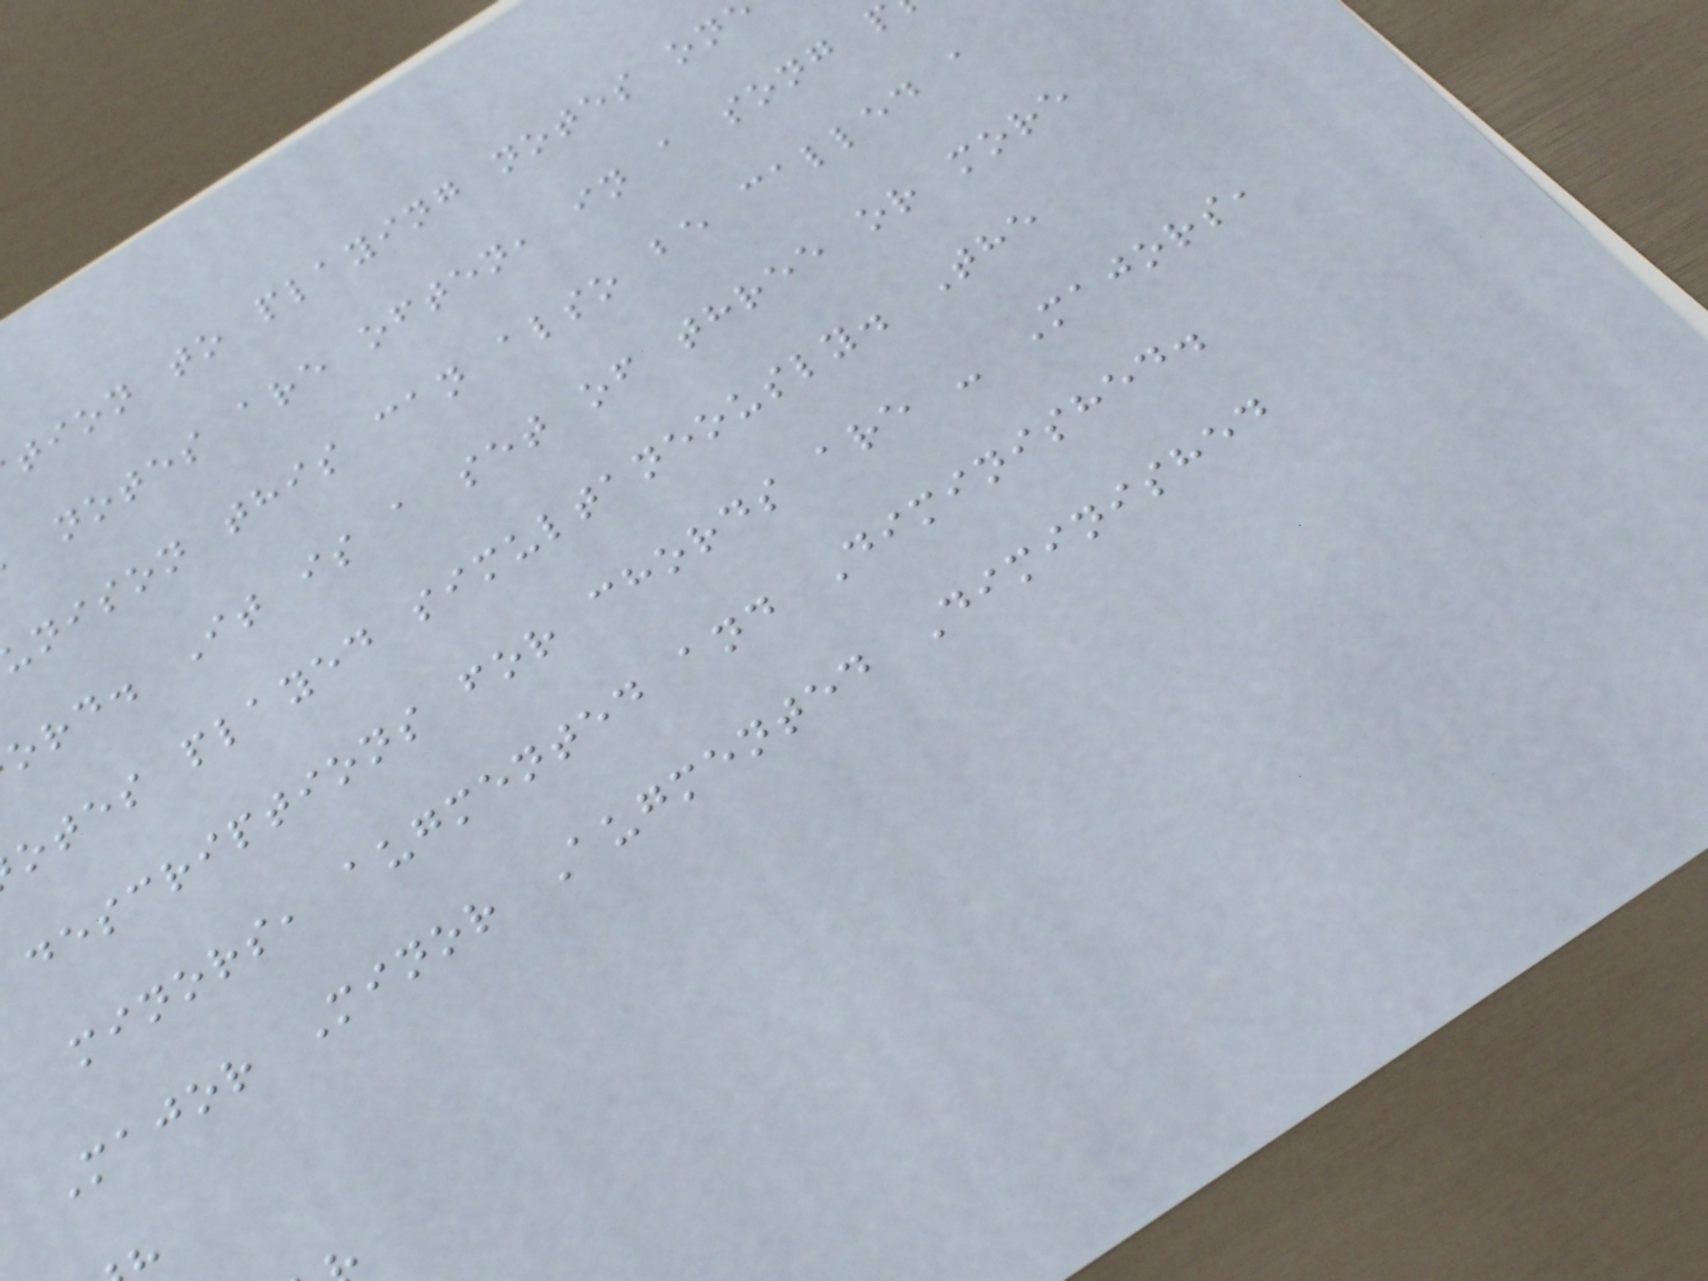tion to playing notes on
notes are often, in a song p
nison this can also be called a
ord. It is a set of three or more
otes played simultaneously. The
descriptions for chords are - Majors,
minors, augmented and Diminished.
Major Minor Augmented Diminished
